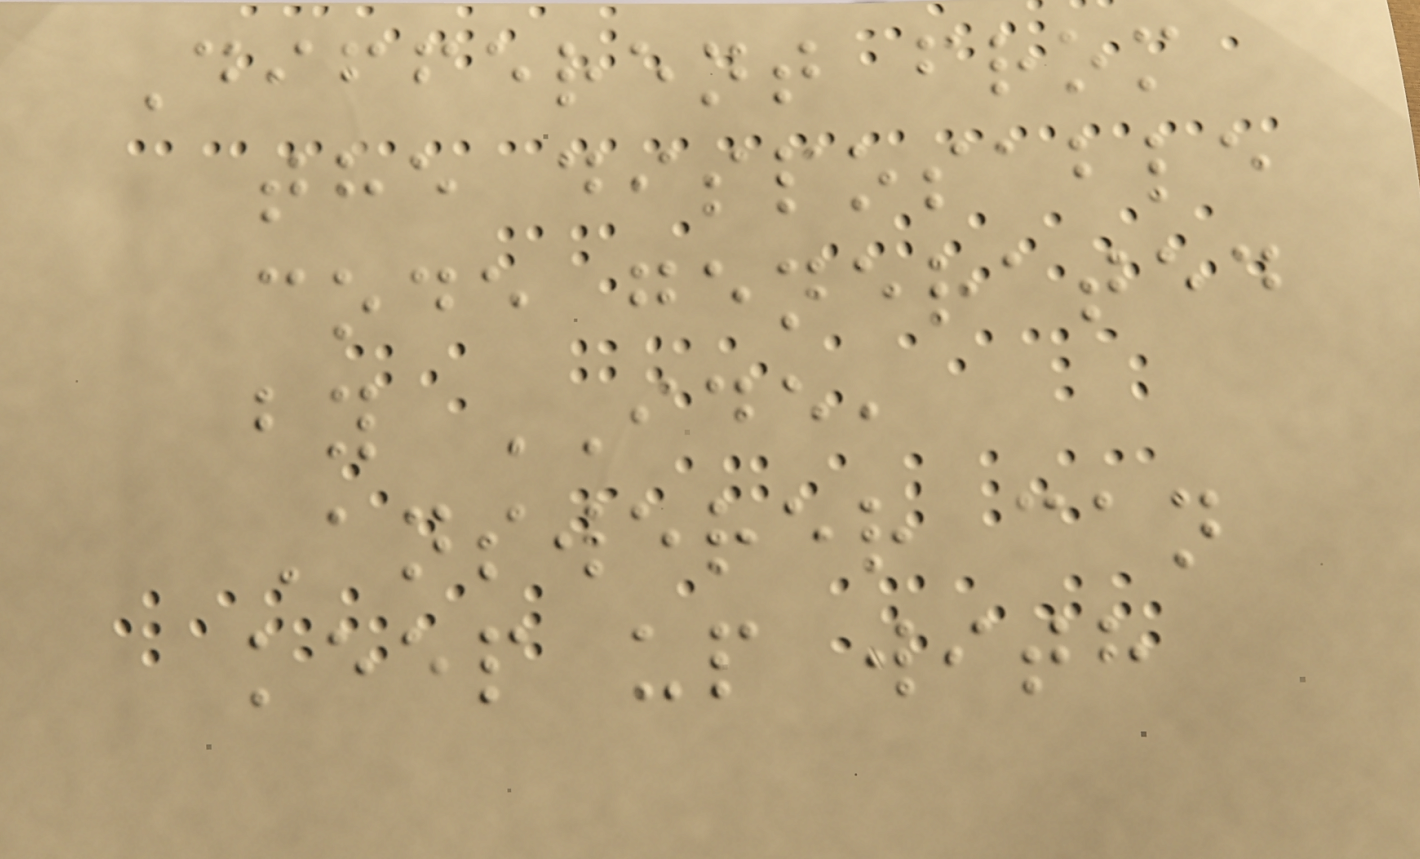Different from
the disposable
code generated
by IDE,
Answerer can
keep up with
